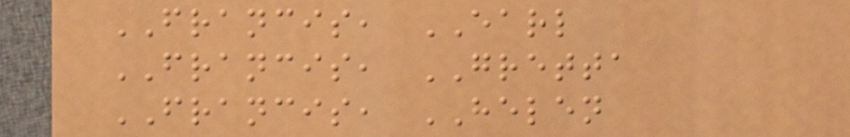FRANCIS, EARL
FRANCIS, GRETTA
FRANCIS, HELEN
